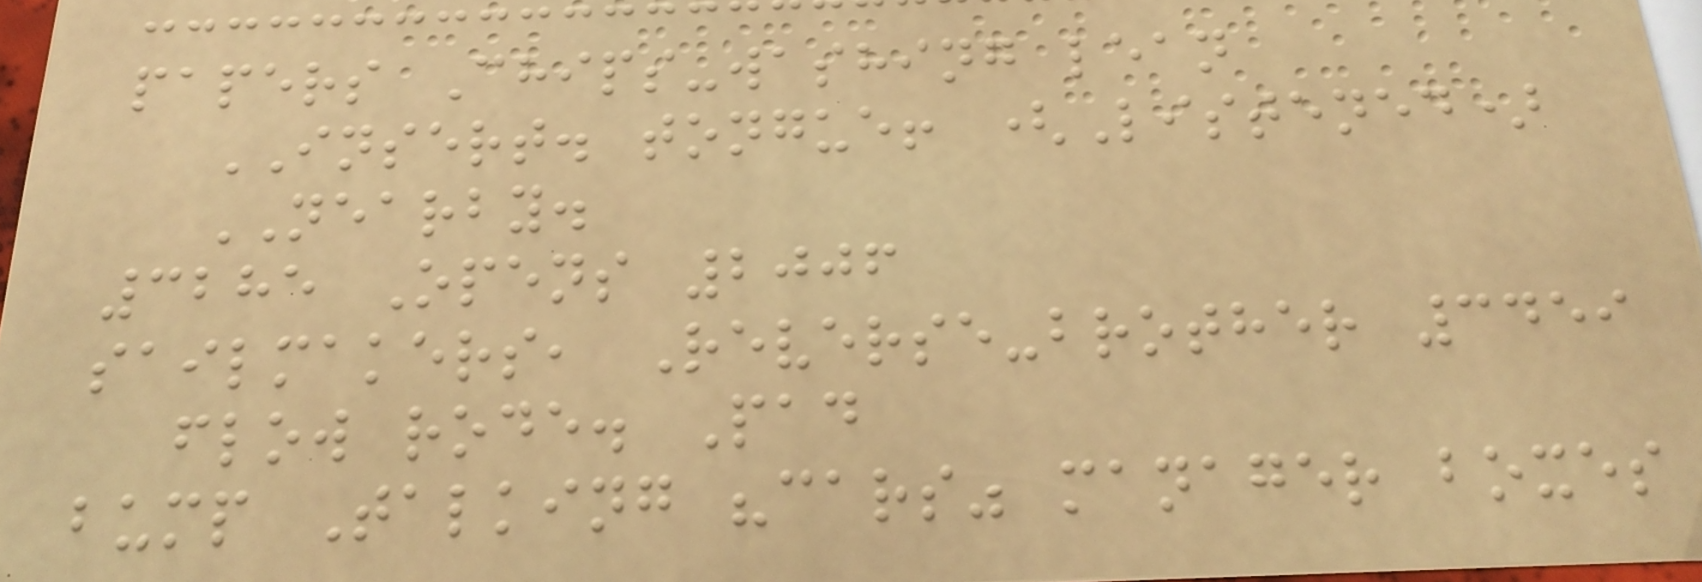papers Chips-washing lean
INSERT. tongue! (Listened)
NEARBY.
3285 Opens 2006
sailmakers, Reverse-brother 3459
flow rode. Pad
bump Talking "cars" manager boxes
